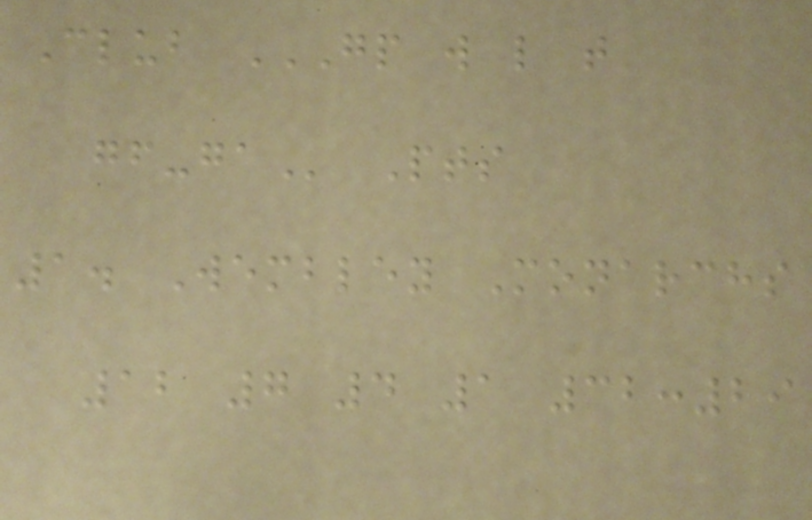Club GP W L T
GF-GA Pts
1. Wembley Monarchs
12 7 4 1 32:29
